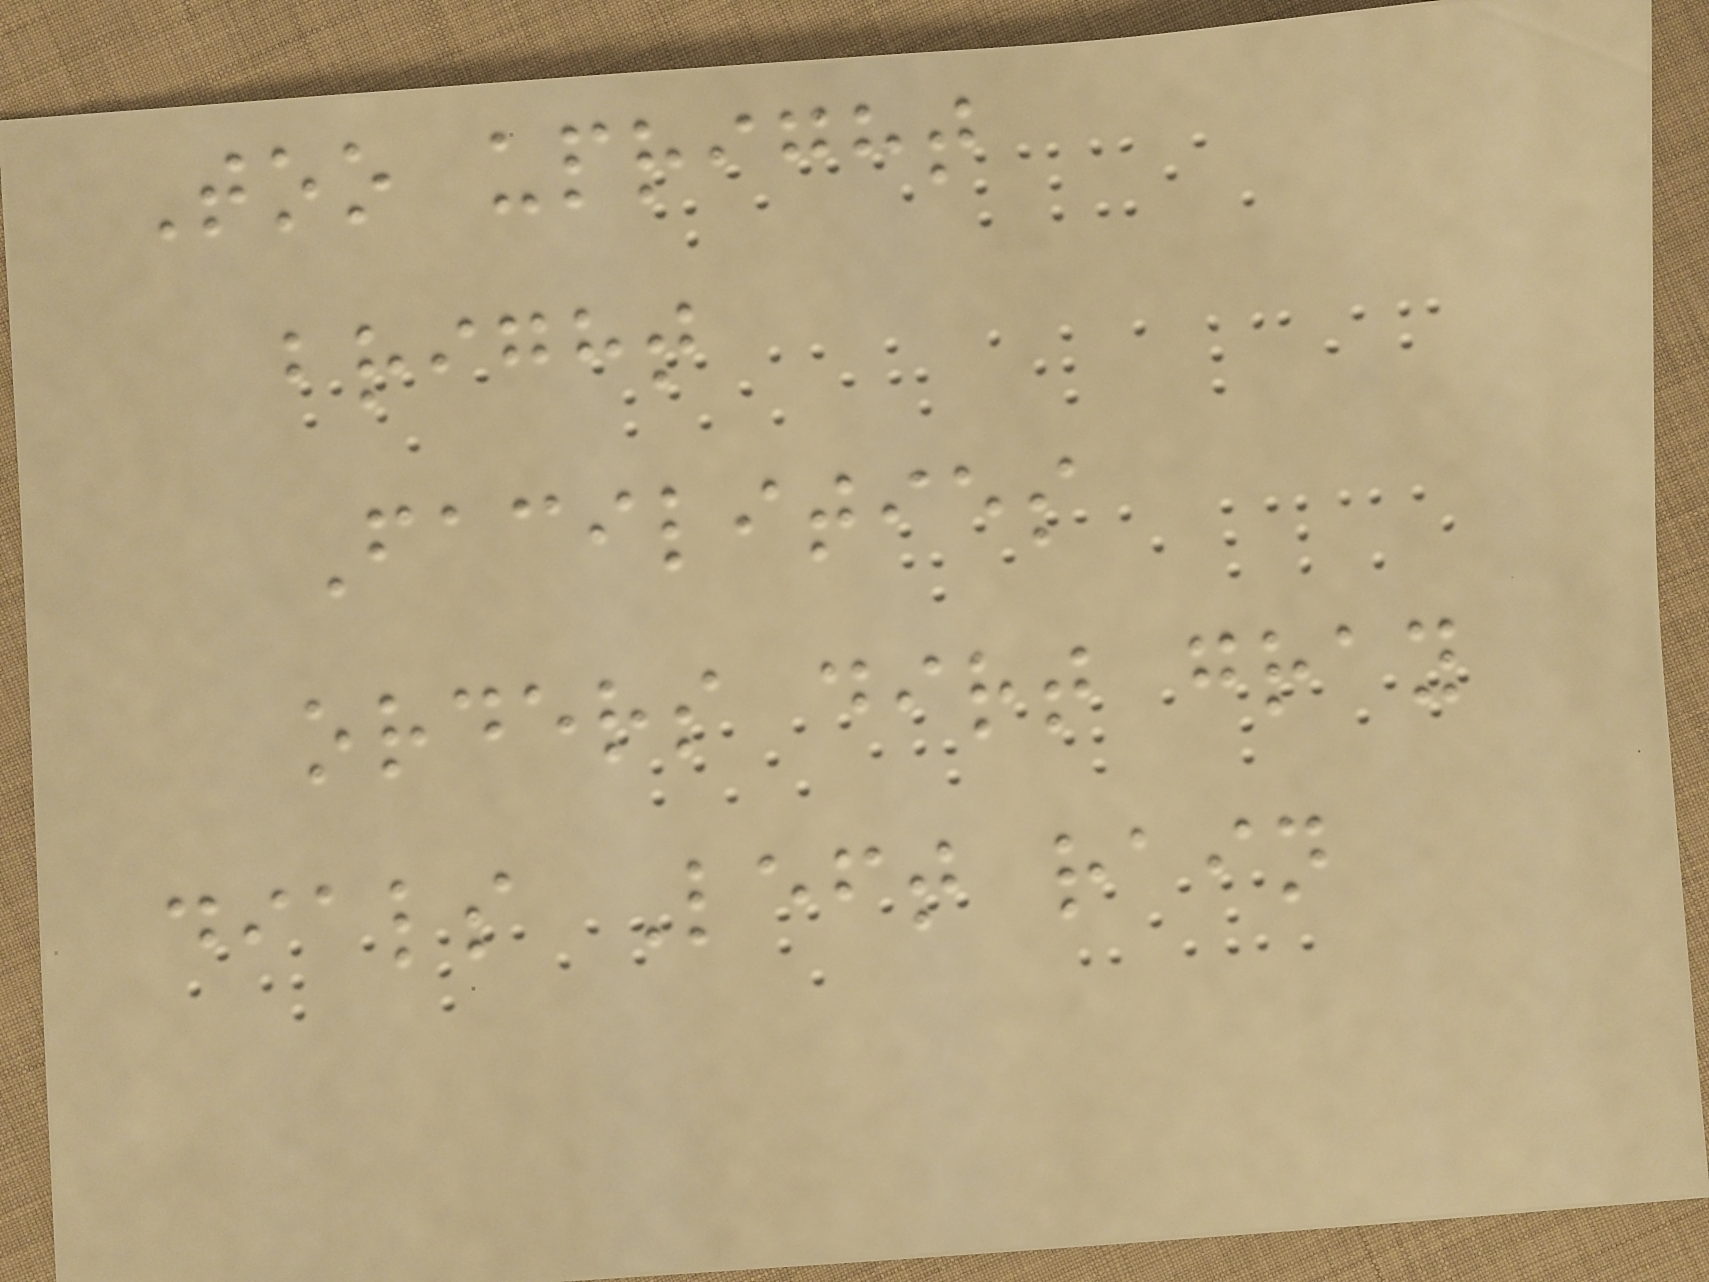Too upright
bright
Facilities
orders dirt gray
dials Left rain
